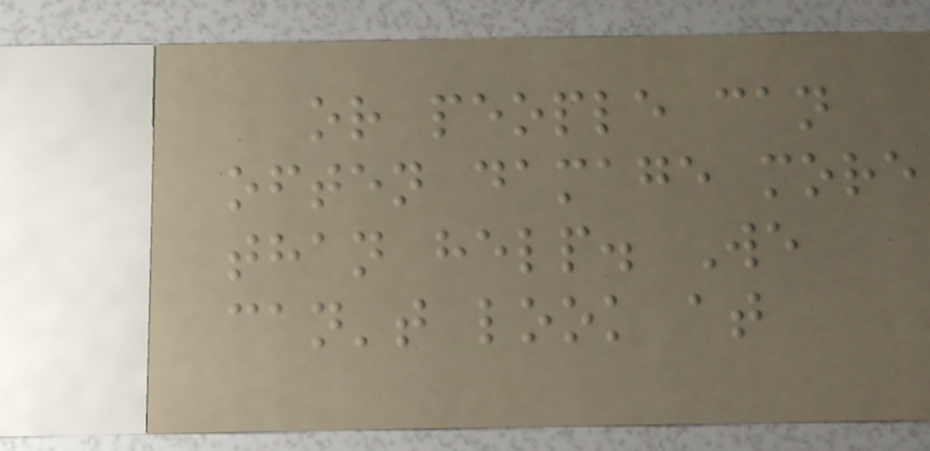or people can
often damage more
than help. We
can't look at
